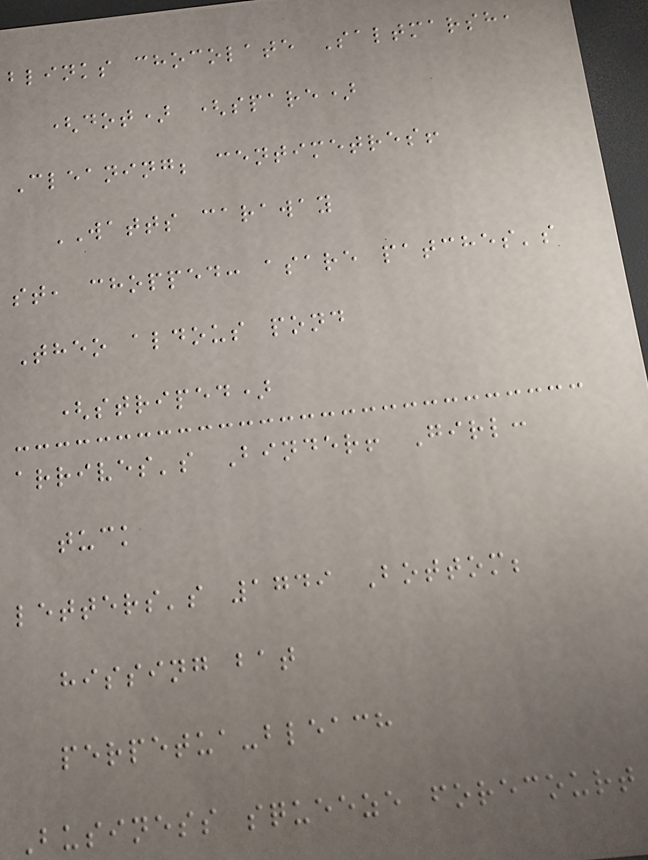blinks chocolate Saltmarsh,
(dot) (spare)
Cleaning; centimetres!
WATTS caraway
st, chopped: asare patches's
Theo aldous pond
(striped)
arrives's Binder! Girl:
tuck
letters's 1749 Bottom;
hissing bat
perpetua-bleach
Business squeeze forecourt
